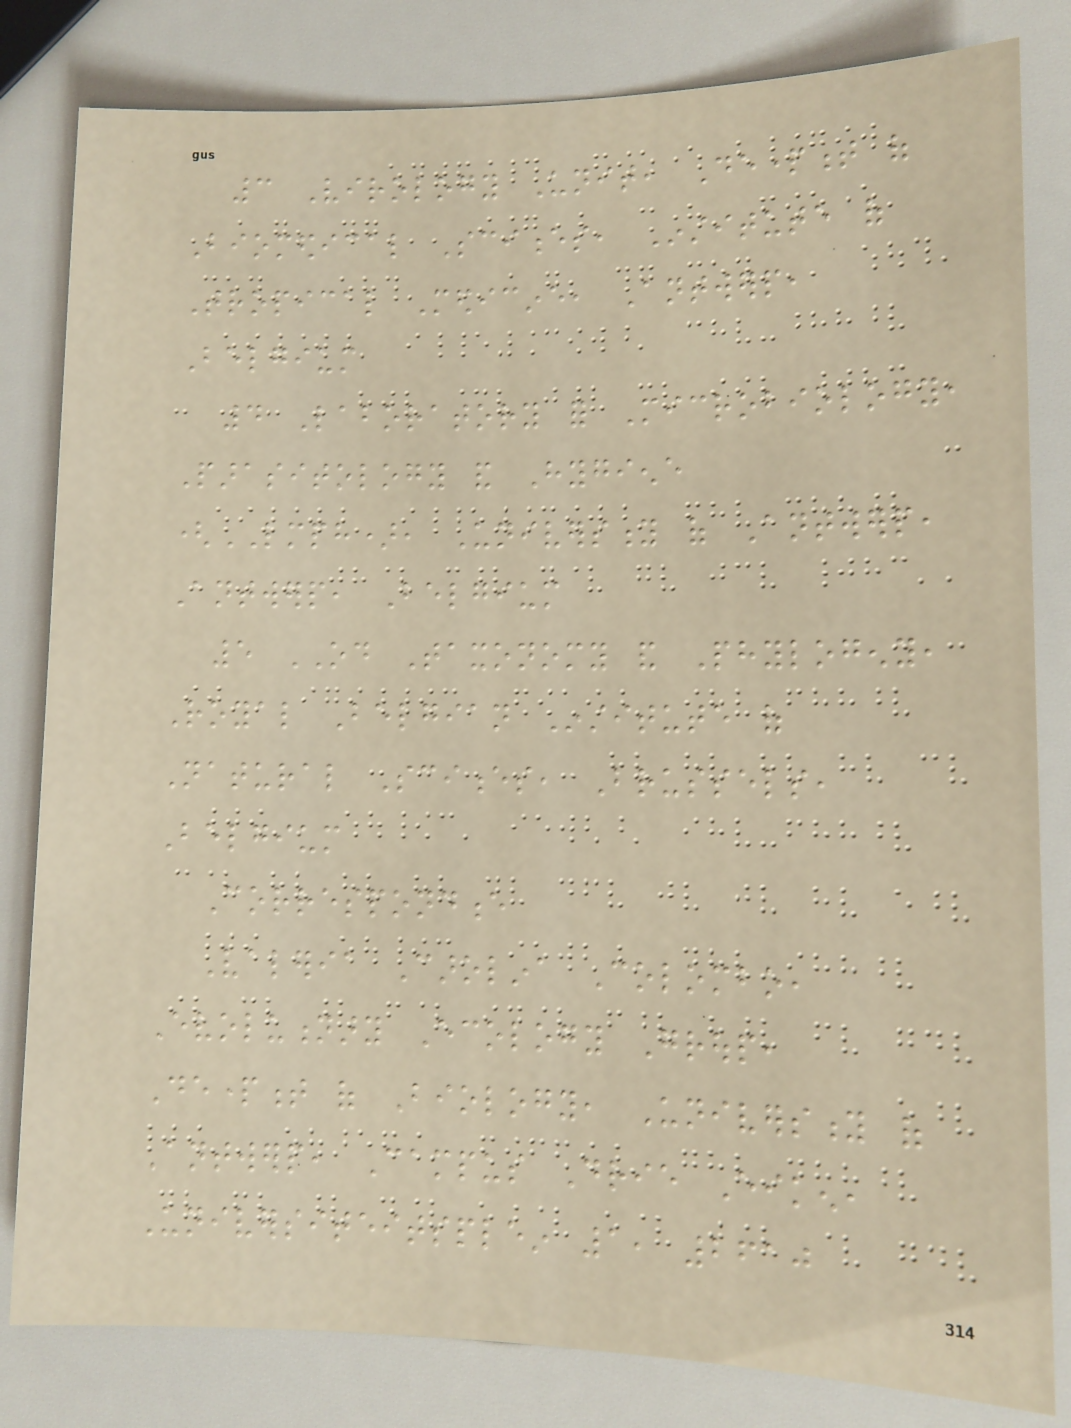3 Virology Unit, Department of
Biomedical Sciences, Institute of
Tropical Medicine, Antwerp,
Belgium
4 Laboratory for Microbiology,
Parasitology and Hygiene
(LMPH), University of Antwerp,
Antwerp, Belgium
5 OD Taxonomy and Phylogeny,
Royal Belgian Institute of
Natural Sciences, Brussels,
Belgium
Correspondence
Valeria Carolina Colombo,
Evolutionary Ecology Group,
Department of Biology, University of
Antwerp, Campus Drie Eiken,
Universiteitsplein 1, 2610
